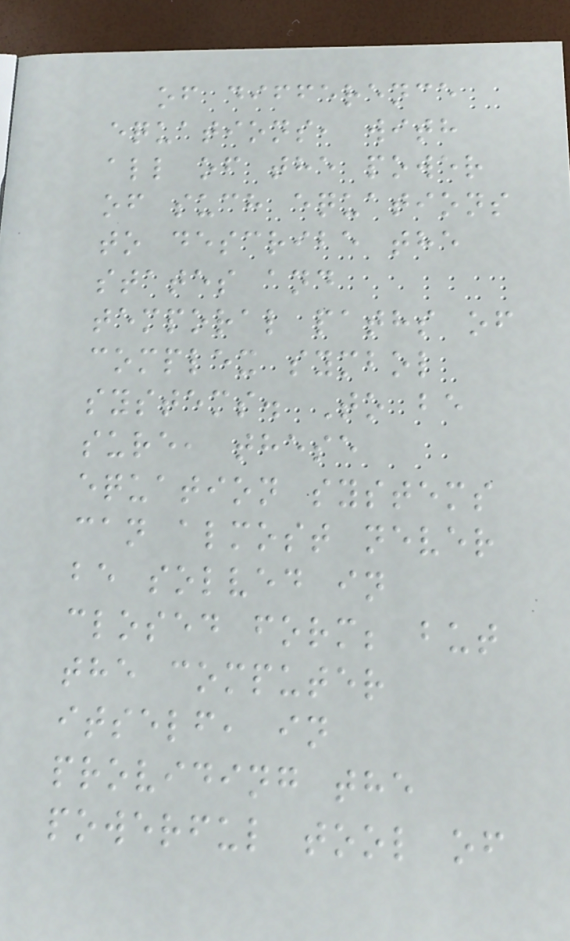of difference
equations, with
all of the power
of such equations
to describe the
states and
temporal paths of
complex symbol
systems. To be
sure, these
equation systems
can almost never
be solved in
closed form; but
the computer
itself, in
providing the
powerful tool of
